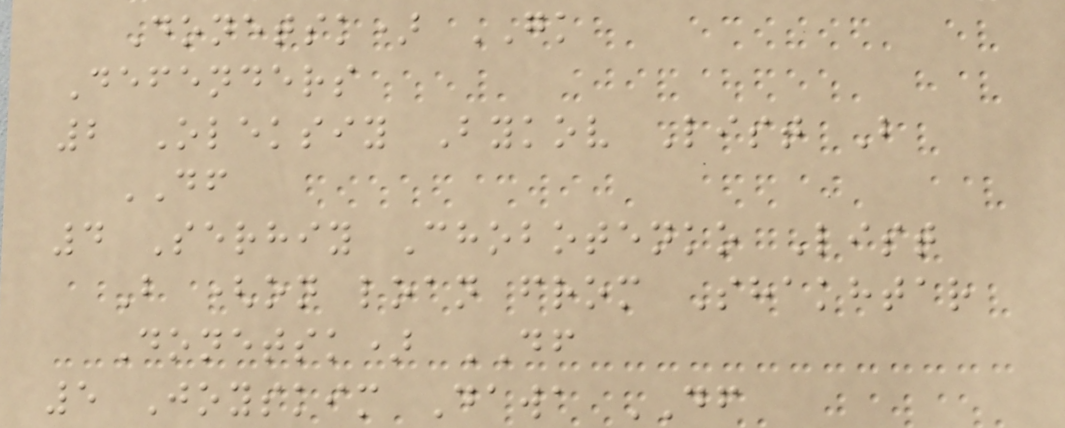Donetsk) GK
Defenders
2 Oleksiy Bykov List B
DF
4 Serhiy Chobotenko List
B (on loan from Shakhtar
Donetsk) DF
5 Joyskim Dawa DF
